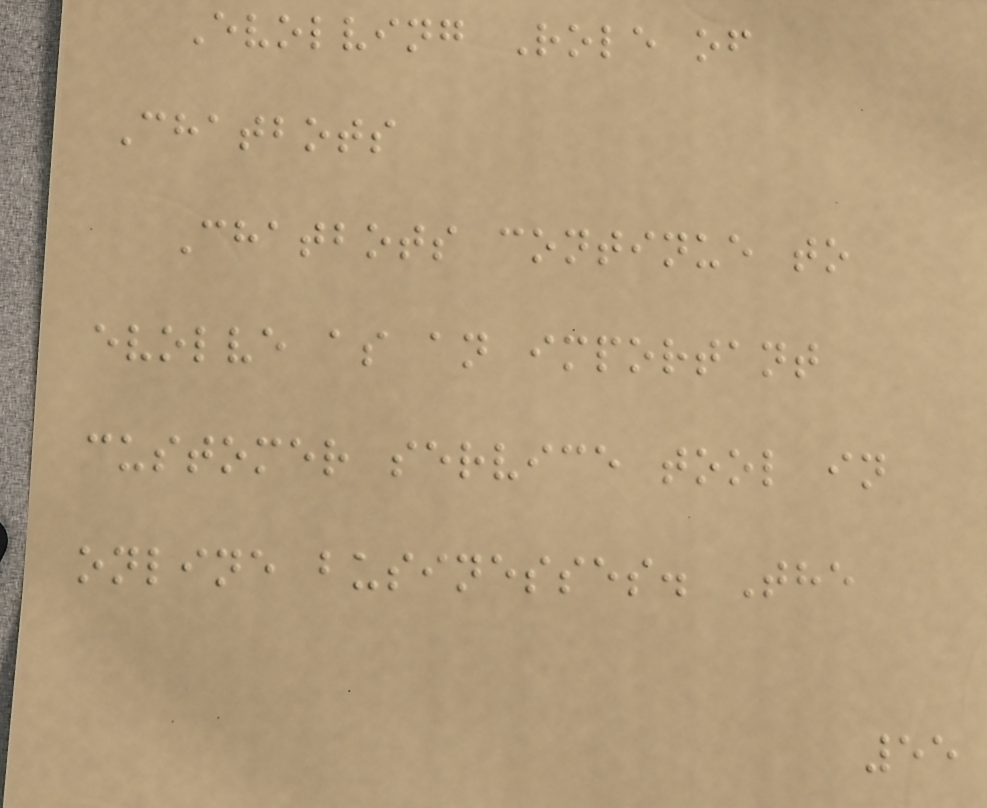Evolving Role of
Chatbots
Chatbots continue to
evolve as an important
customer service tool in
online businesses. The
55
